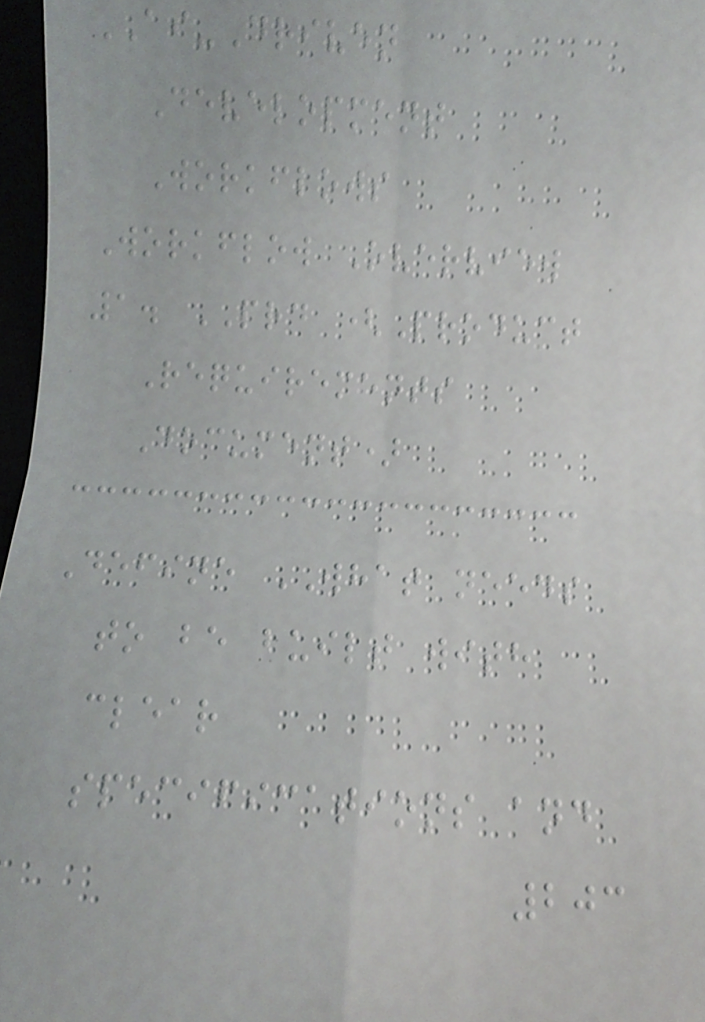AI-Driven
Development
Workflows
Workflow Overview
1. PRD (Product
Requirements
Document)
Define WHAT needs
to be built with
clear
specifications and
203
